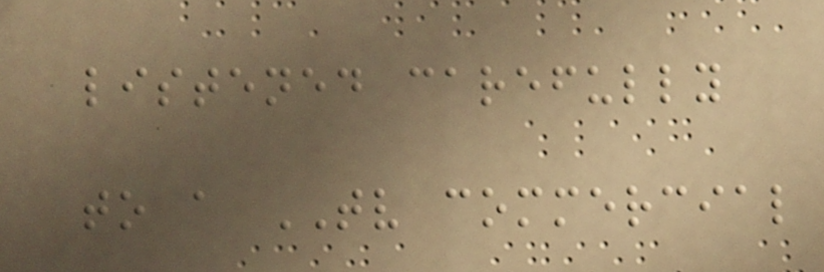listened carefully
to a TV commercial
